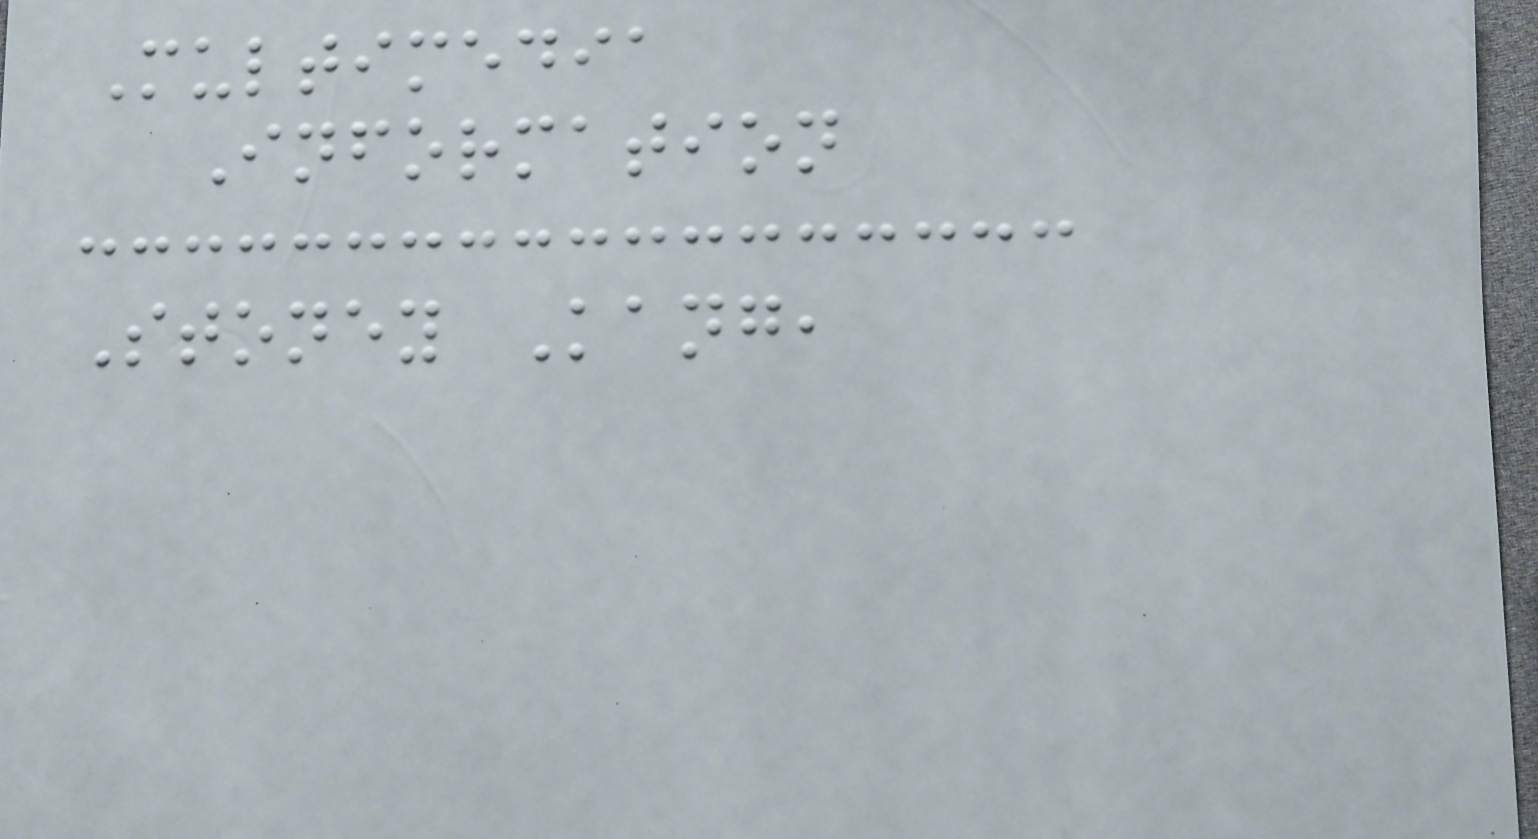Multimedia
Information
Stoney Kang,
